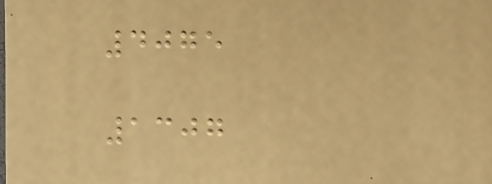4075
1307
